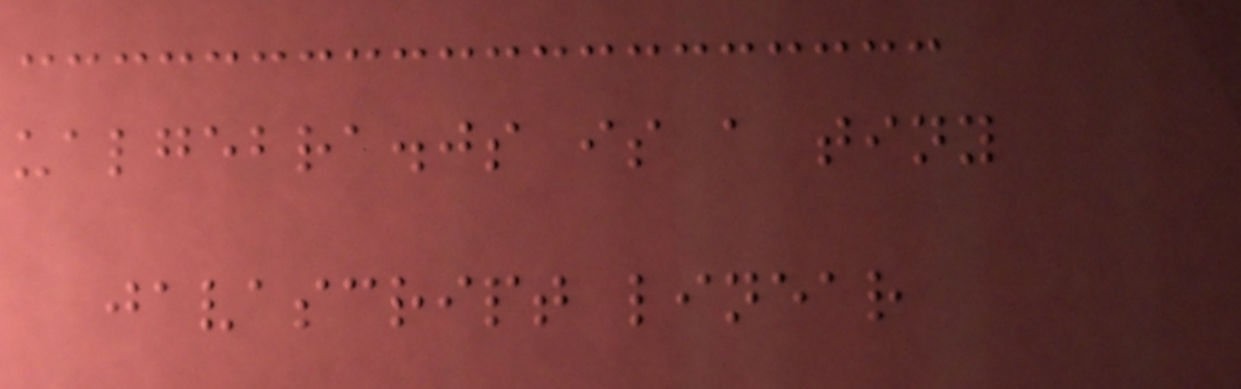ualgebra.js is a tiny
javascript linear
